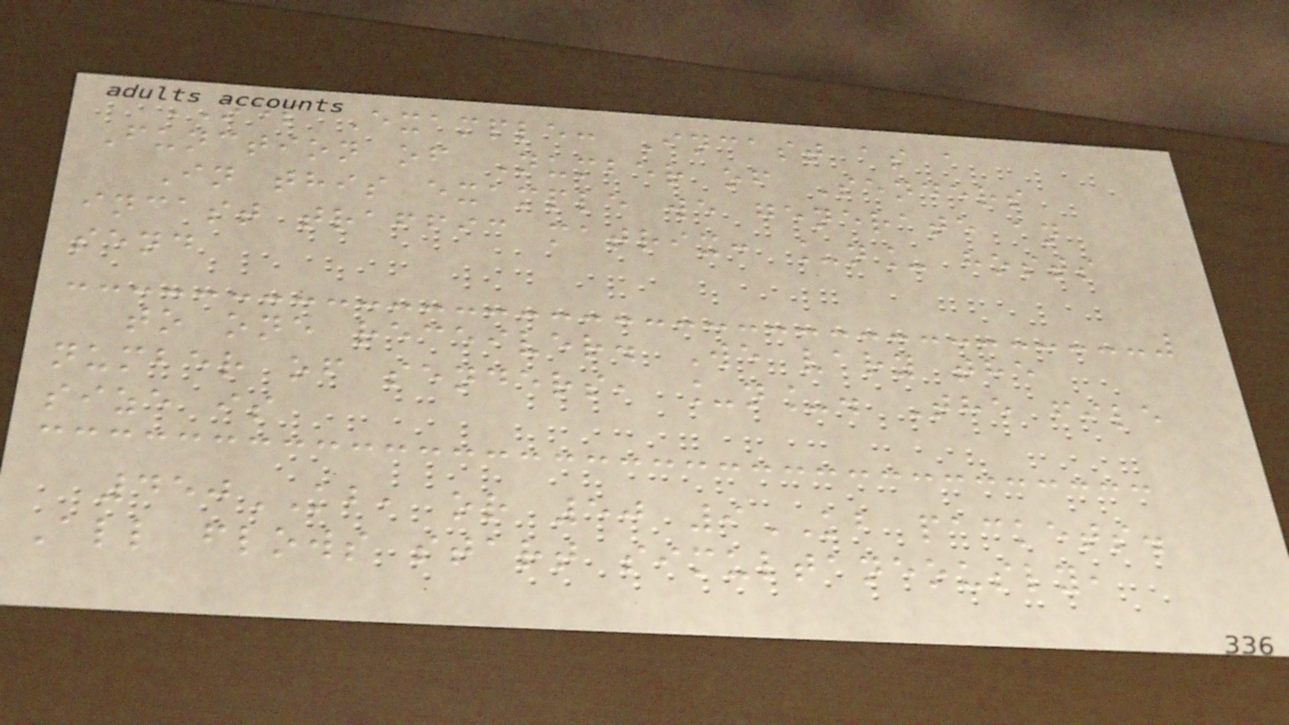NDP Example: Incast as a
Function of Number of Senders
In this example we generate an
incast traffic matrix: _n_ hosts
send
to one receiver. We vary the
number of senders, _n_. The file
size is
450KB, or 50 9KB packets.
All flows start simultaneously,
